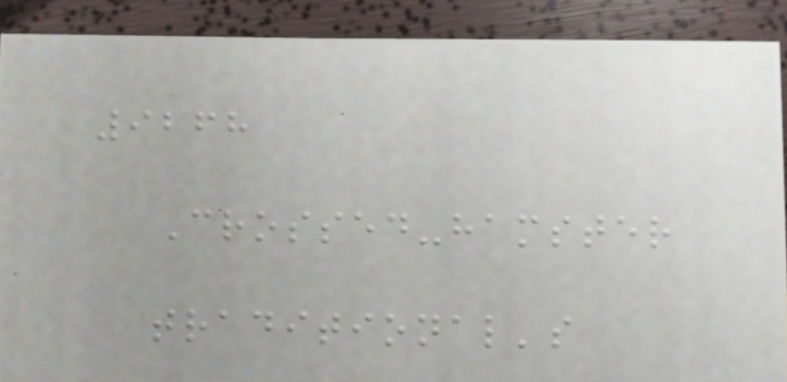9268
Crossed-hamster
traditional's
